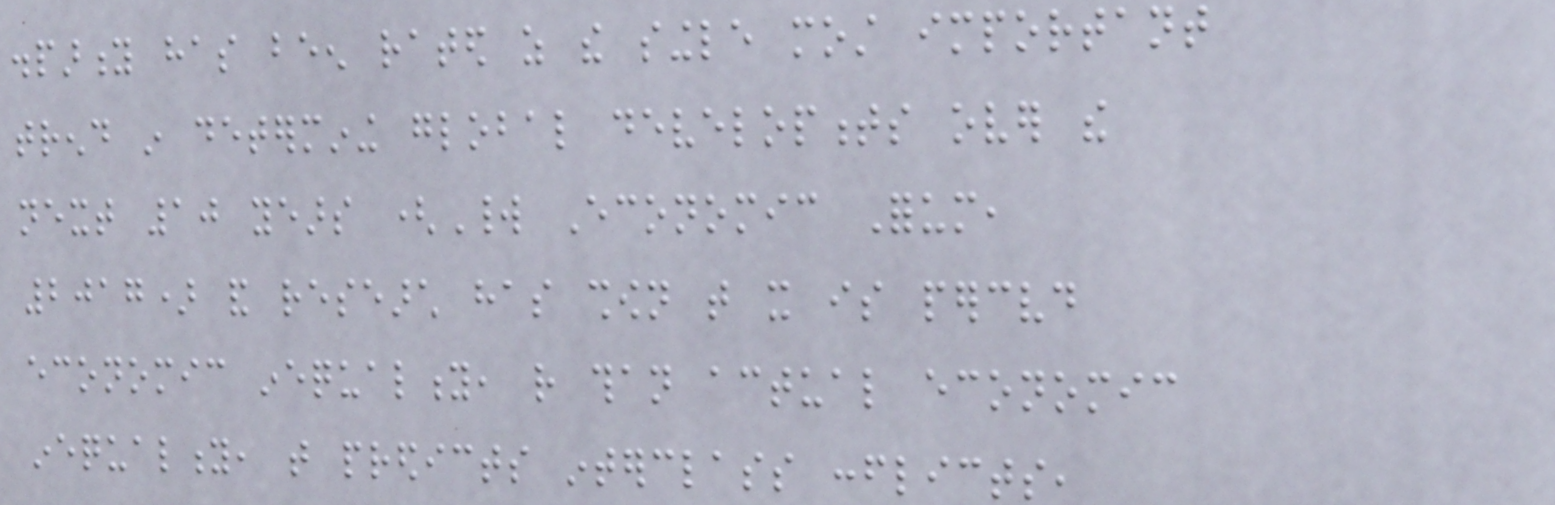disparity has been rated as the single most important
trend in determining global developments over the
next 10 years (World Economic Forum,
2017) and research has shown that it is perceived
economic inequality, rather than actual economic
inequality, that predicts interclass conflicts,
